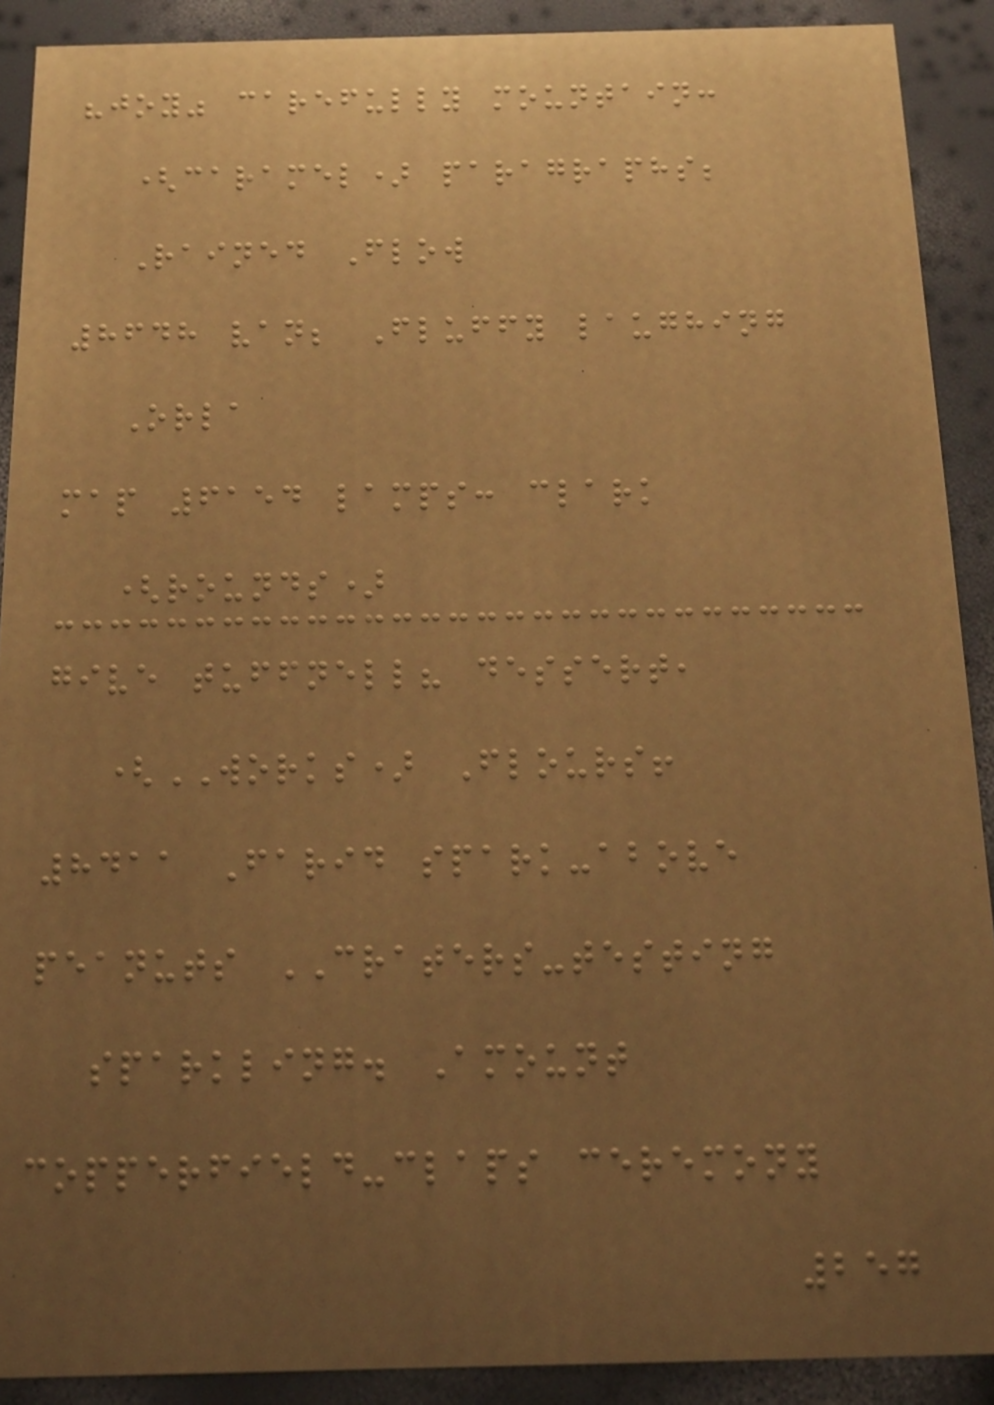"joy" carefully mountain:
(caramel) paragraphs;
Rained Flow
8648 van; Fluffy laughing
Orla
map 6154 lamps: clark
(rounds)
give tuffnell? dessert,
(WORKS) Flours!
8411 Farid spark-above
peanuts CRATERS-testing
sparkling. Amount
copperfield-claps ceremony
257
